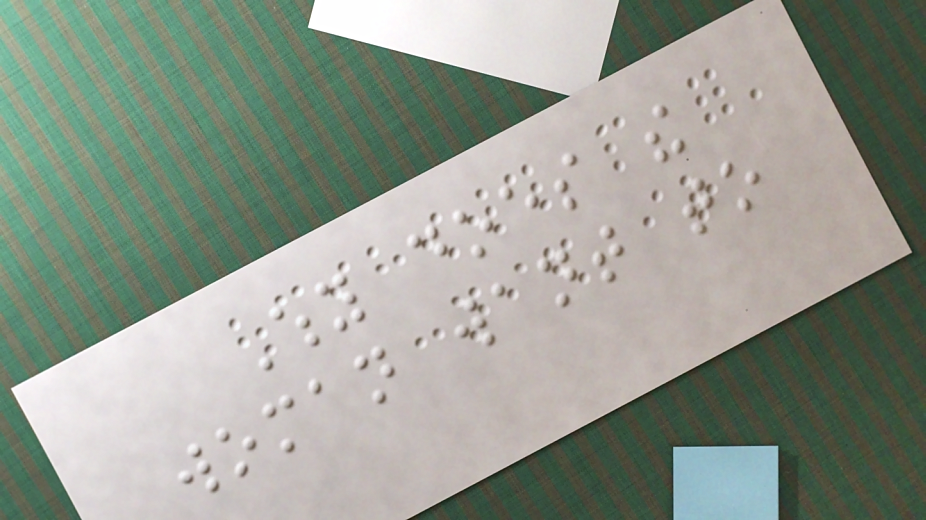Why does the
woman want to
